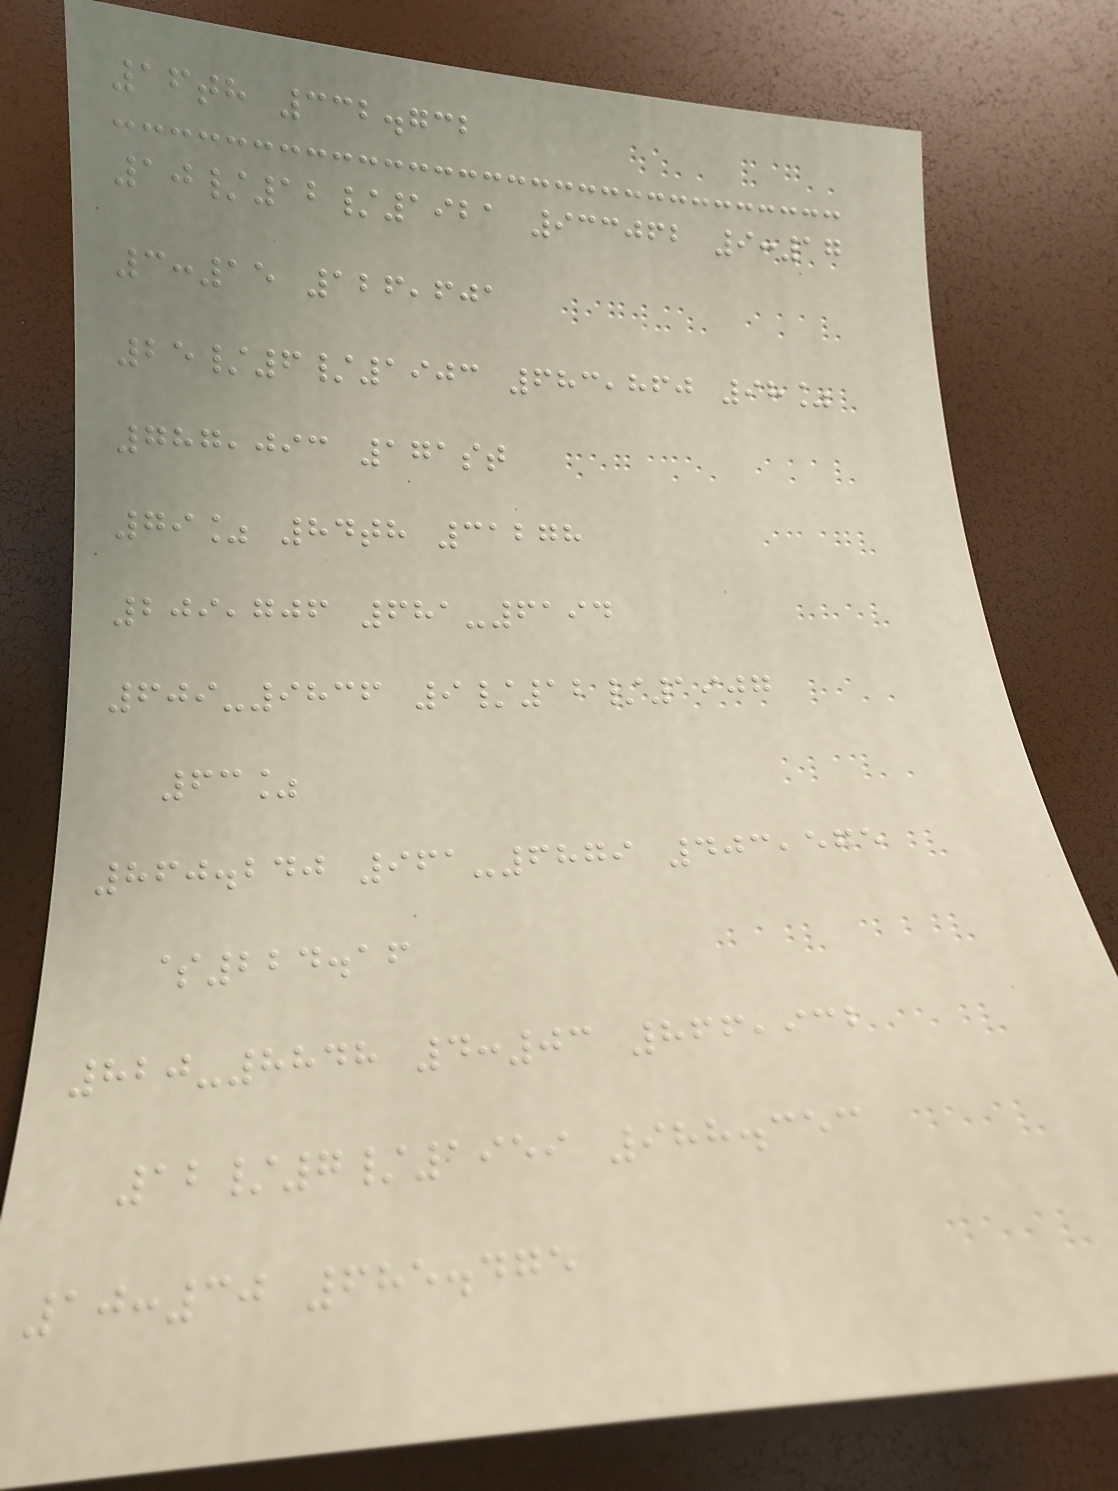16th 332.732
10/12/1921 933062 9:17
3:15 126,601
25/6/1903 683,860 98%
787,093 171st
79% 84th 31278
209,706 681-6194
609-9836 9/12/1907
63%
860.240 961-6879 403,575
$224.16
820-8848 4:03 866,932
12/7/1959 988.353
10:30 685.475
